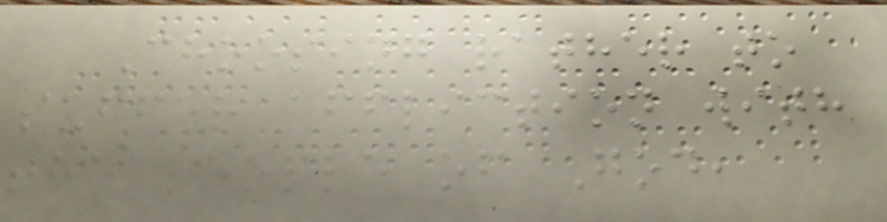Choosing rather to
suffer affliction with
the people of God,
